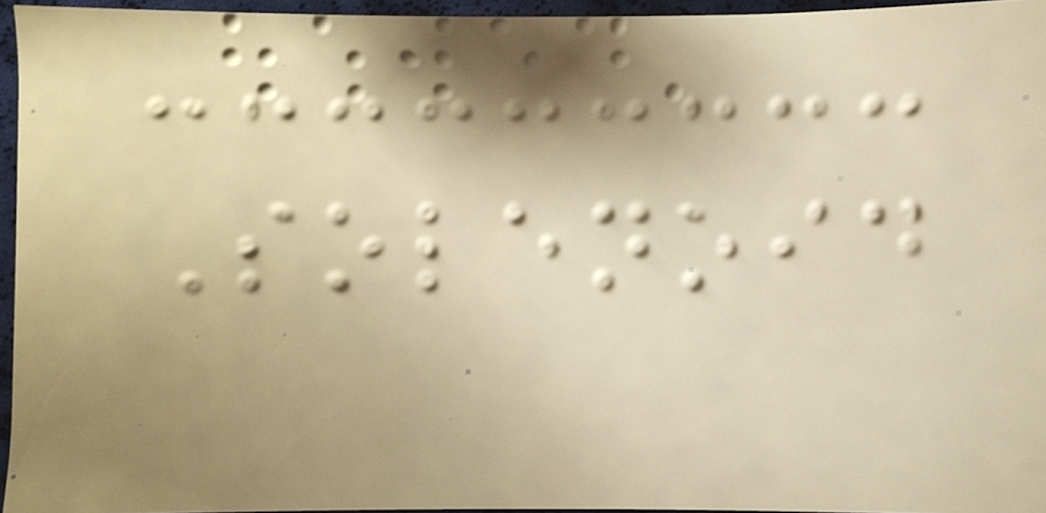Solenoid
